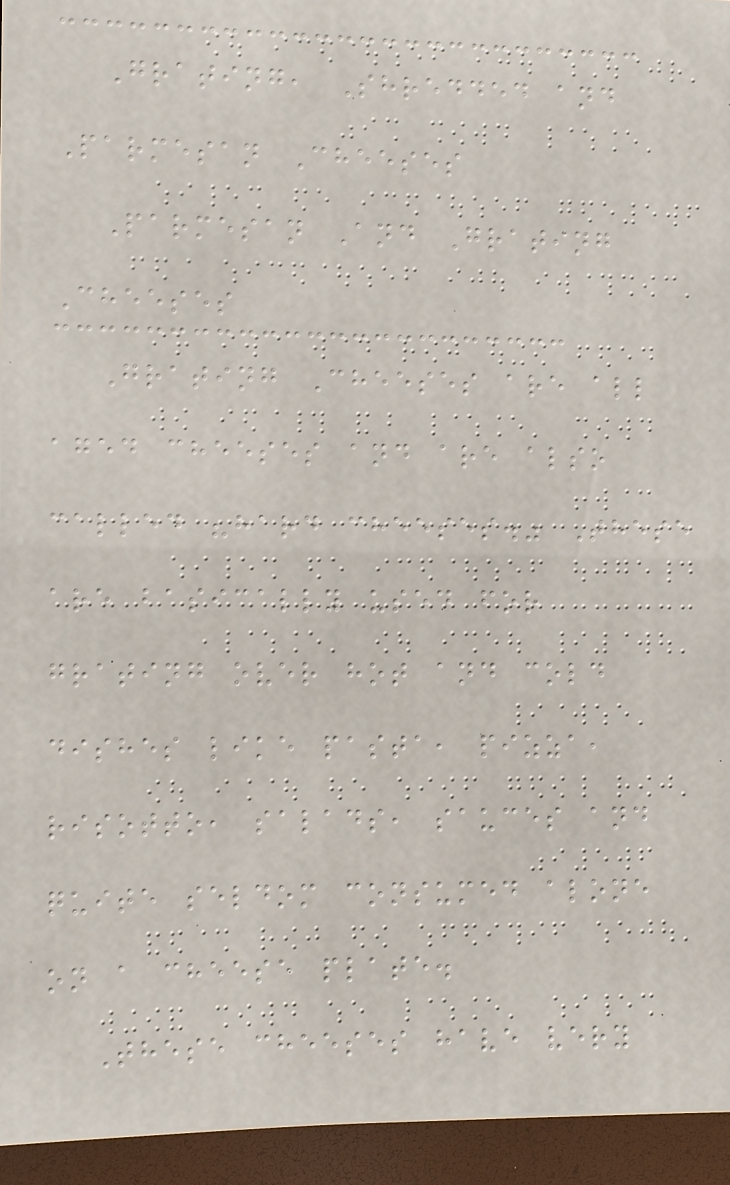Grating, Shredded and
Parmesan Cheeses
Parmesan And Grating
Cheeses
Grating Cheeses are all
aged cheeses and are also
called "hard cheeses." These
are basically used for
grating over hot and cold
dishes like pasta, pizza,
risotto, salads, sauces and
quite seldom consumed alone
on a cheese plate.
These cheeses have very
